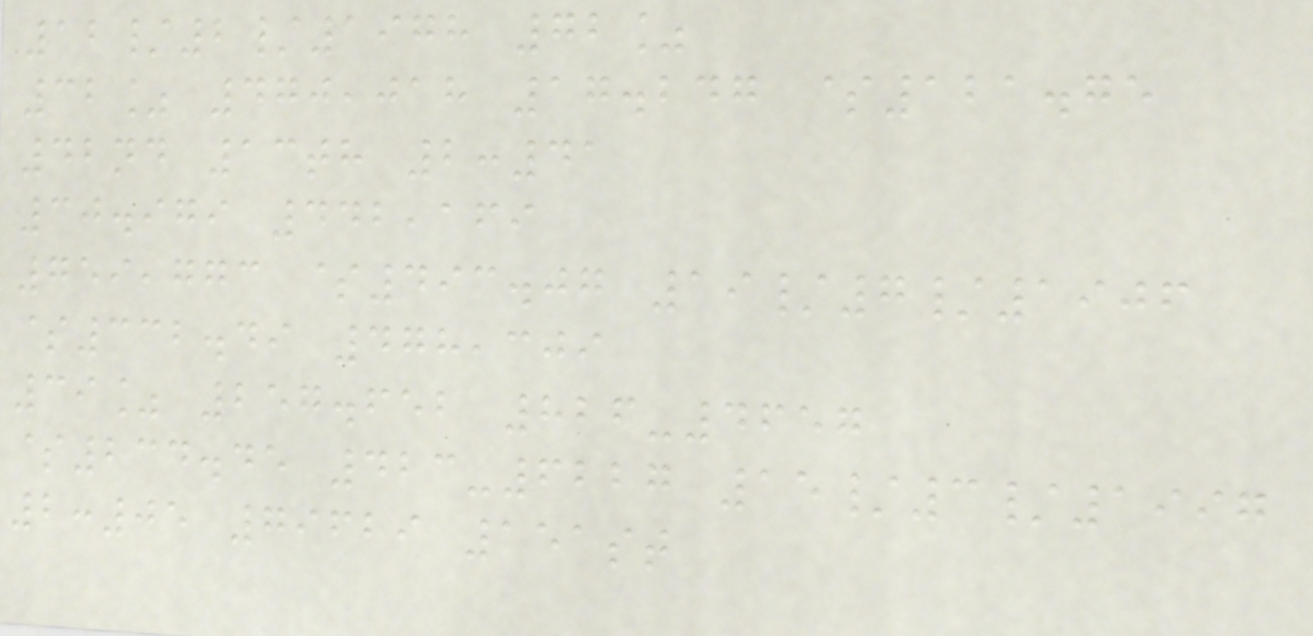12/2/1978 72%
32% 470,018 17.247 $121.75
42nd 13th 2:41
30.979 442,169
759,773 $493.07 19/7/1906
$332.49 478,309
39% 257.652 826-4657
$234.45 423-6227 15/3/1997
2:05 79629 151st
